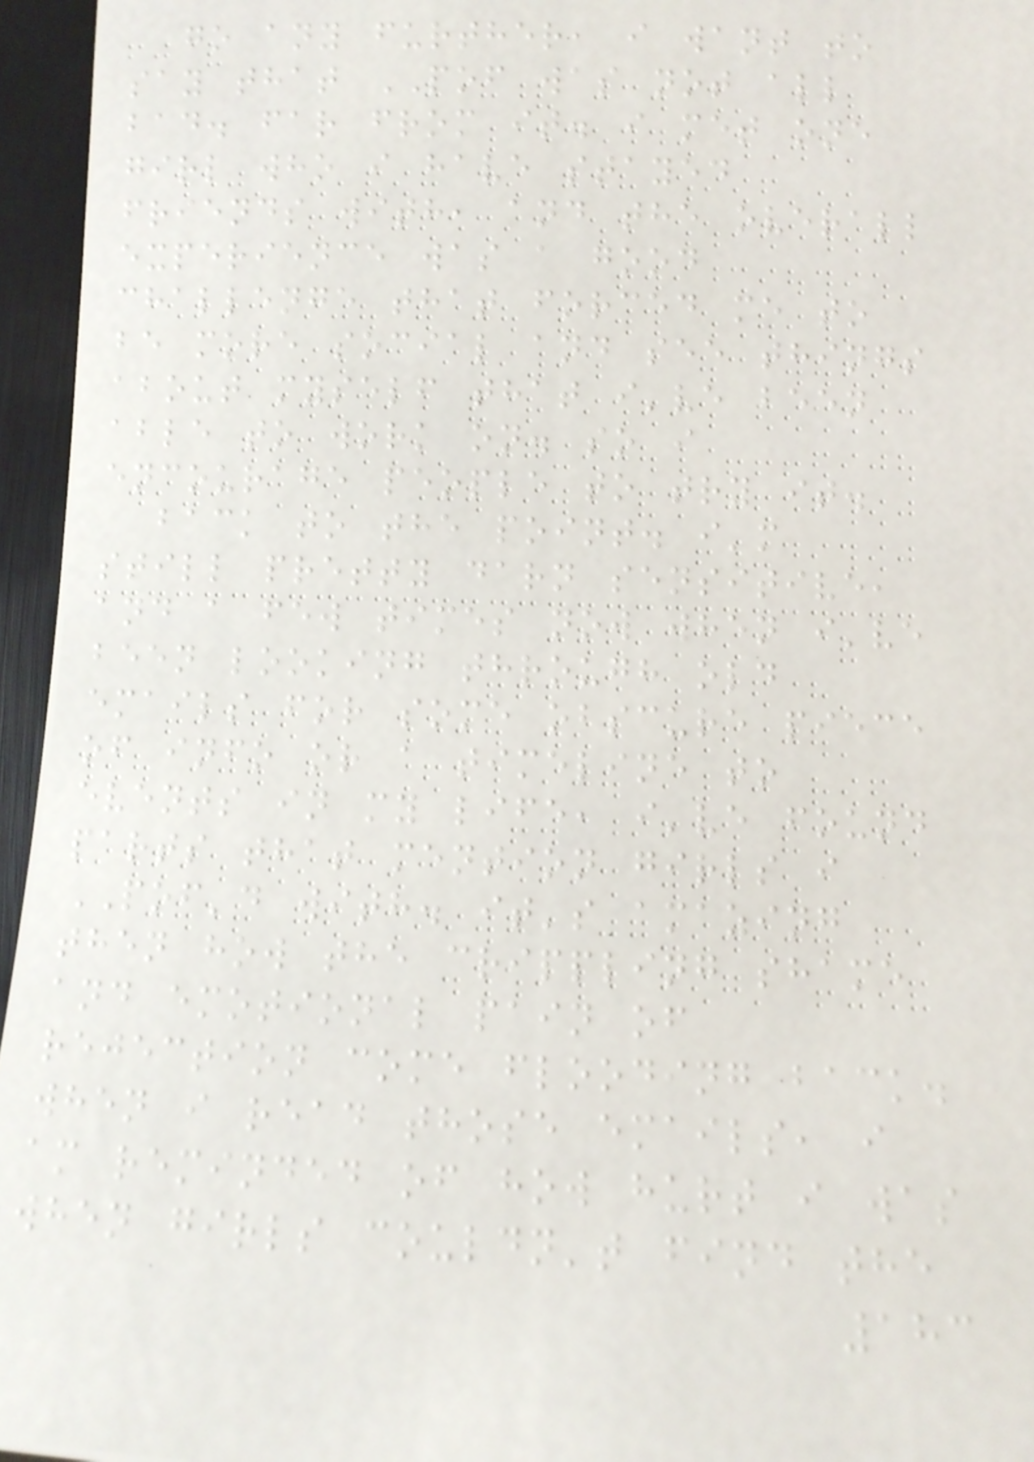go any further, i want to
say that POF was not all
bad. far from it. i met one
girl who i have stayed
friends with, and the overall
experience was a good
challenge that forced me to
be more social and see things
about myself that i've been
able to work on. so i
encourage people to try it.
back to the point. i'm
still pretty darn sensitive,
and a few times now when i've
been looking through old
emails for some obscure piece
of info or a timeline to
events in my life, i've found
parts that mention girls i
POF'd with. it's amazing
then how the crippling shame
and emotional pain of
rejection come flooding back.
when i read those emails, i
am reminded of how hurt i was
when girls couldn't find the
183
